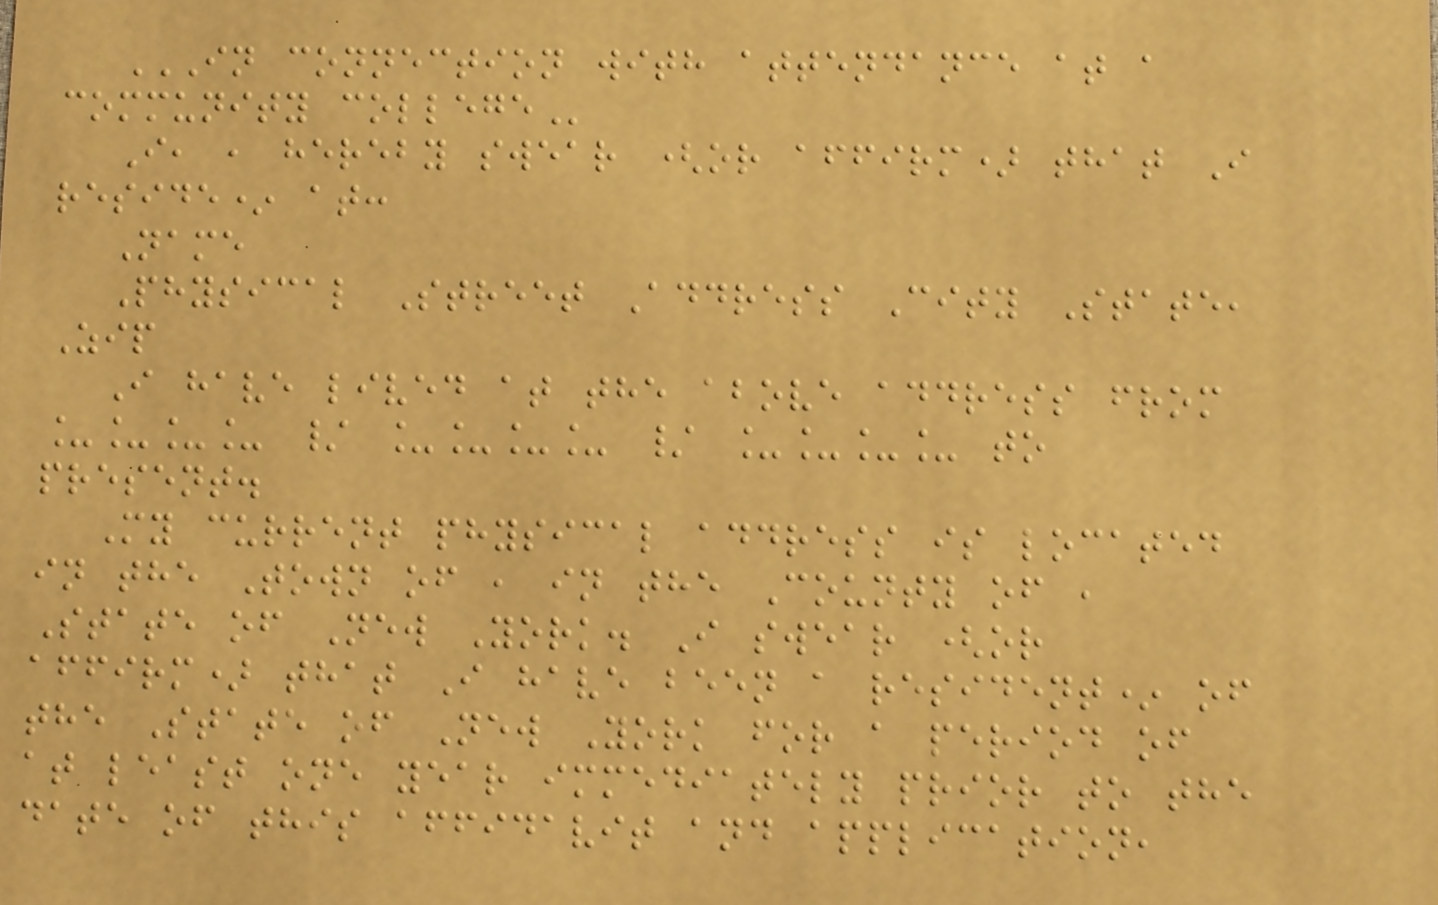IN CONNECTION WITH ATTENDANCE AT A
COMMUNITY COLLEGE
I, , hereby swear (or affirm) that I
reside* at:
Name
Physical Street Address City State,
Zip
I have lived at the above address from
____ / ____ / ____ to
present.
My current physical address is located
in the Town of , in the County of ,
State of New York. I swear (or
affirm) that I have been a resident* of
the State of New York for a period of
at least one year immediately prior to the
date of this affidavit and application,
